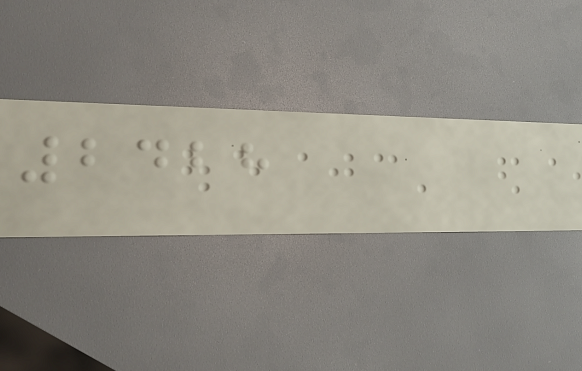2428
